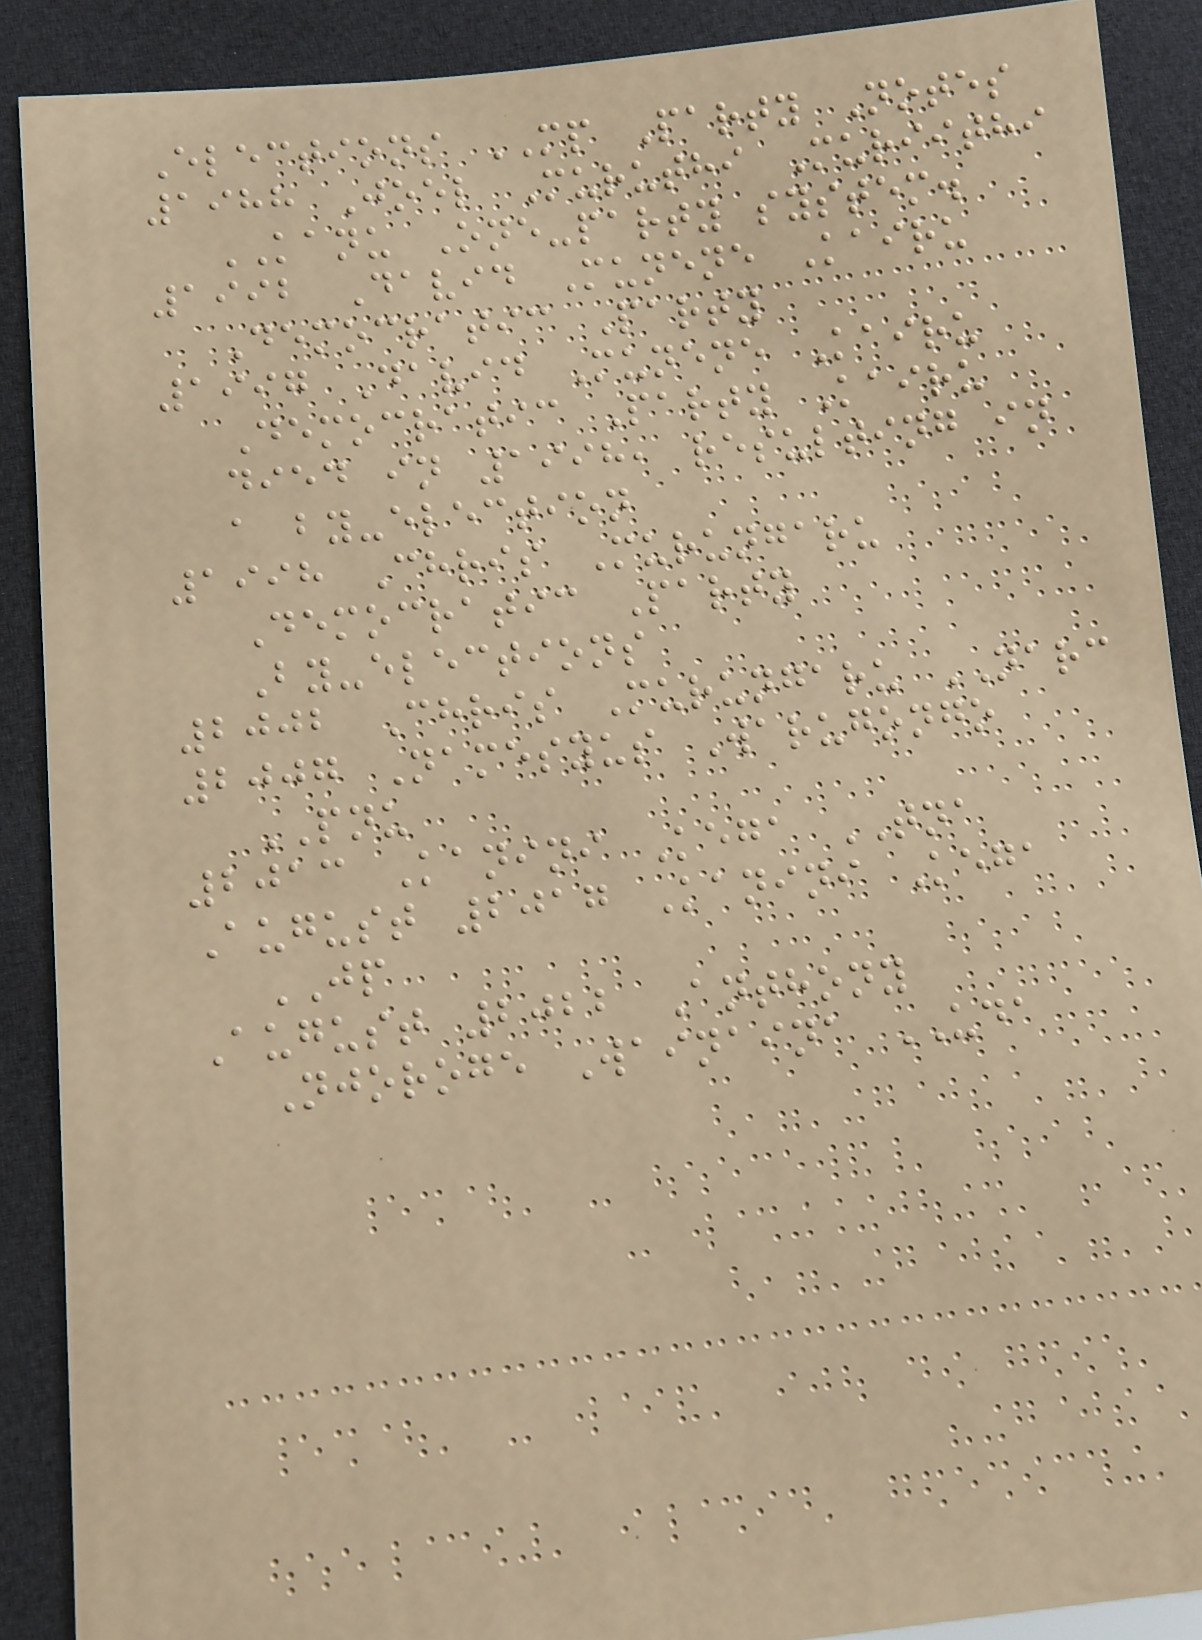Elections MP Party Notes
1988 Joel Muruthi Muriithi
KANU One-party system.
1992 David Munene Kairu
Democratic Party
1997 David Munene Kairu
Democratic Party Kairu
died in 1998, resulting in
a by-election
1998 Chris Murungaru
Democratic Party
By-elections
2002 Chris Murungaru NARC
2007 Namesyus Warugongo
PNU
2013 Kanini Kega TNA
August 2017 Kanini Kega
JP
August 2022 Anthony
Njoroge Wainaina UDA
